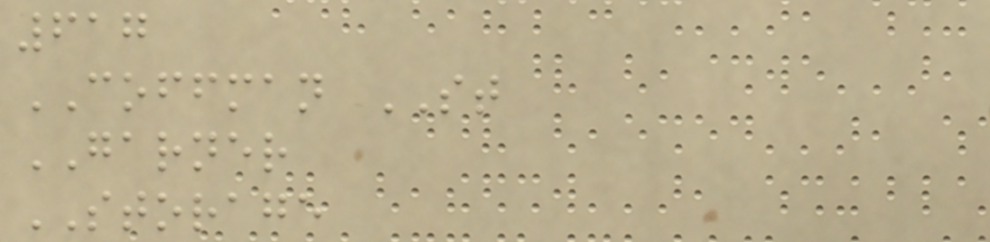617
COFFMAN ST
GARNER
STORAGE
